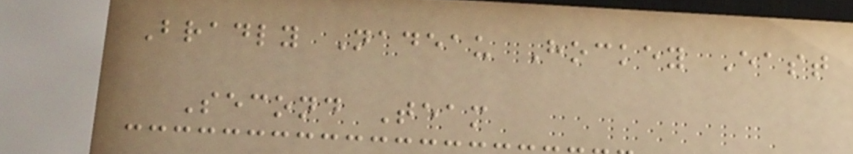Bradly Nadeau Hockey East
Second Team
